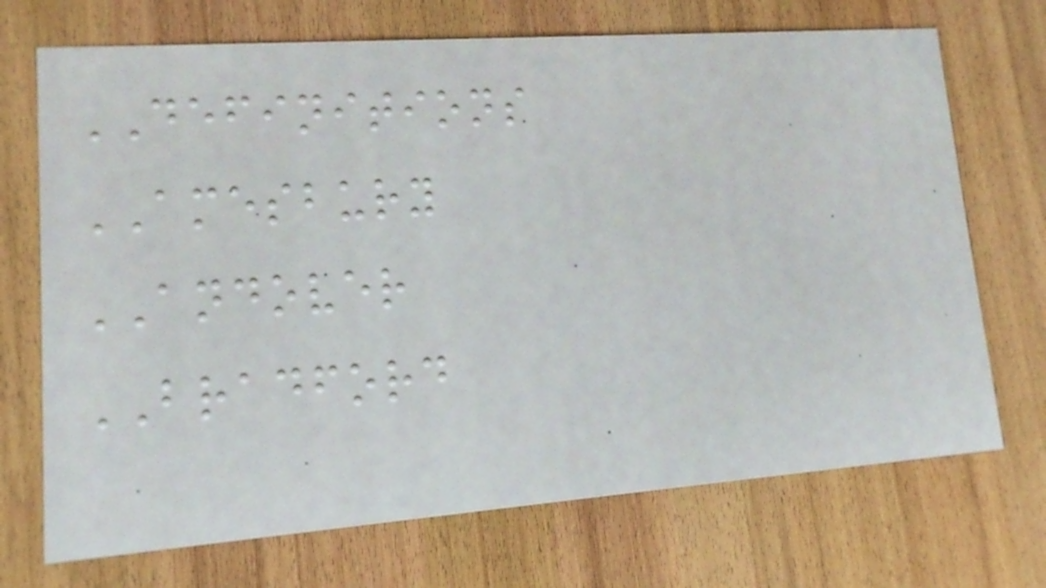DEFINITIONS
AMESBURY
ANDOVER
BRADFORD
